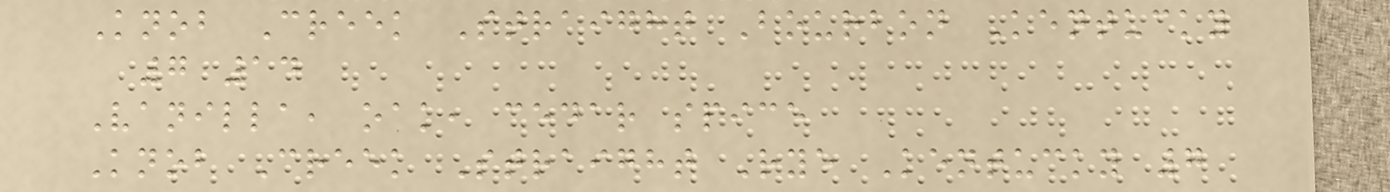Knob Creek Straight Bourbon Kentucky
7 14
Vanilla, oak, cedar spice
Knob Creek Straight Rye Kentucky 7
